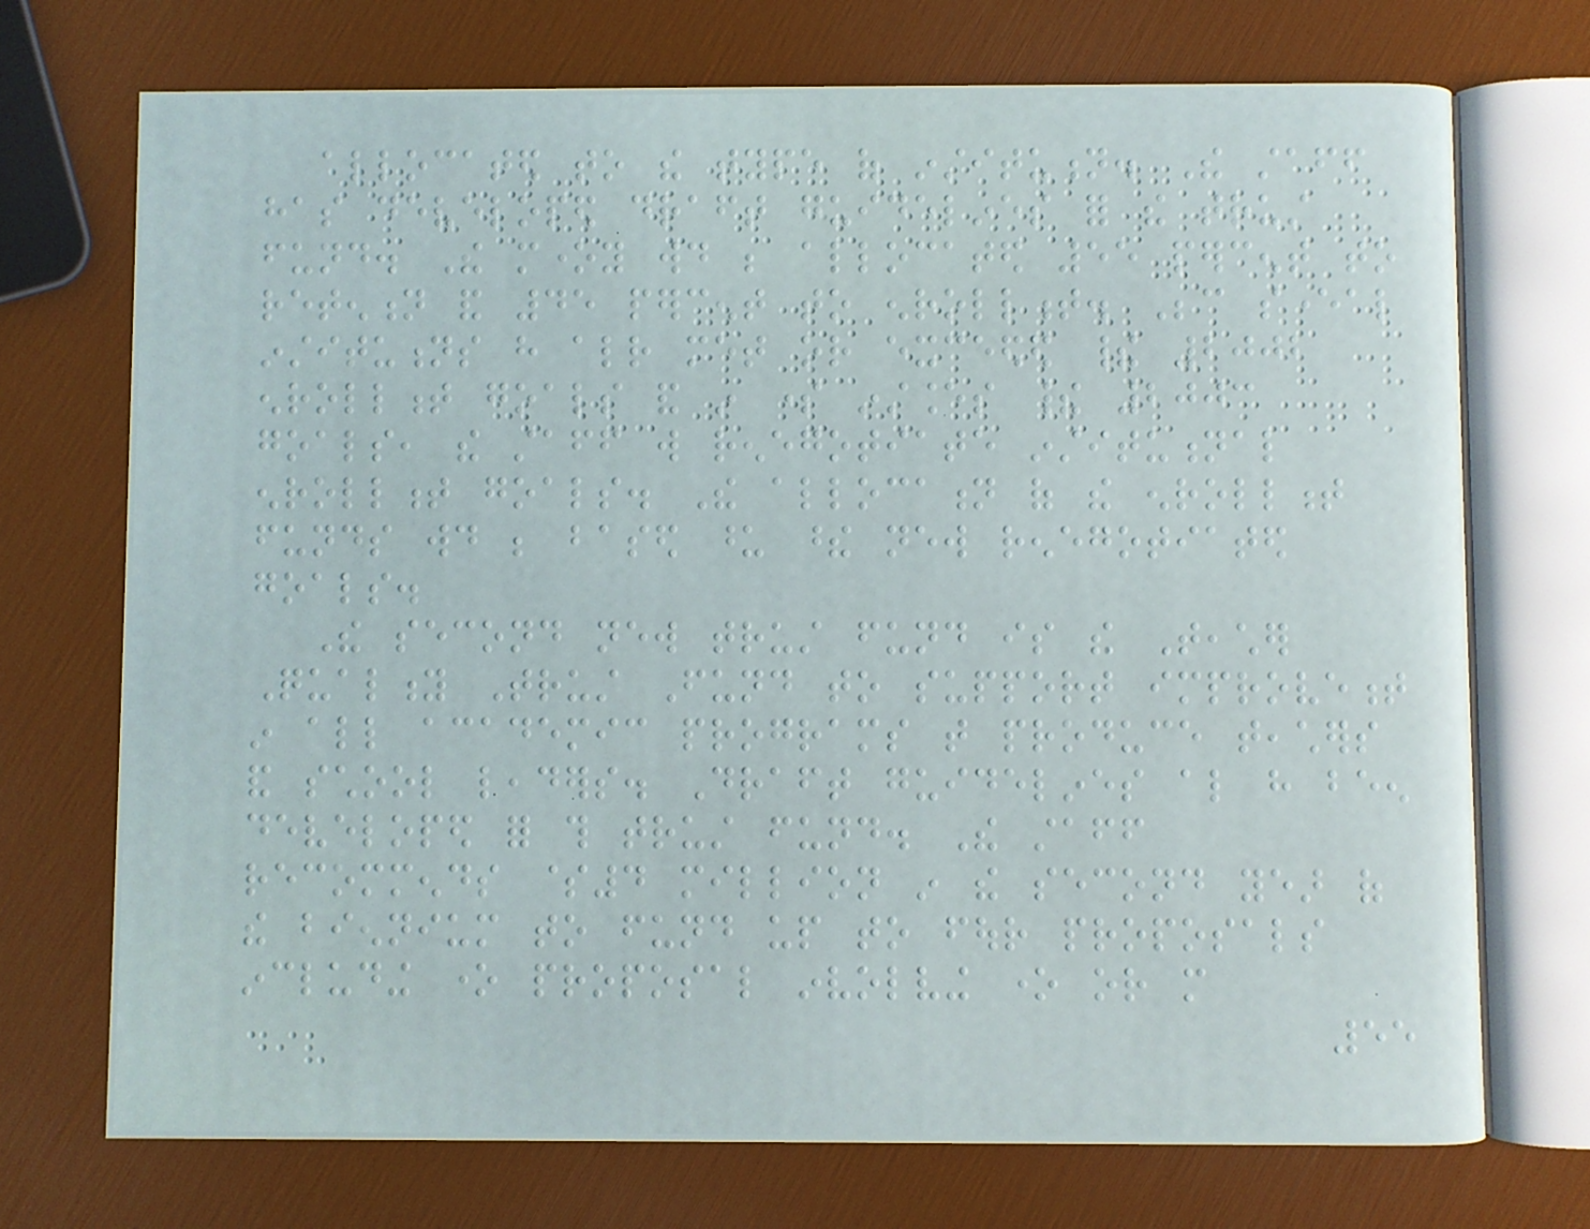allocated to the type of institution. The staff
has developed draft guidelines for the trust
fund. The money would be allocated 55 percent to
retention and 45 percent to enrollment. Because several
institutions have already met or exceeded their 2002
enrollment goals and in some instances their 2003
goals, the staff will renegotiate institutional
enrollment goals. The allocation of the enrollment
funds would be based upon these new renegotiated
goals.
The second new trust fund is the Teacher
Quality Trust Fund to support improvement
in all academic programs that produce teachers
and school leaders. Draft guidelines also have been
developed for this trust fund. The staff
recommends $4 million in the second year of
the biennium to fund up to four proposals
including one proposal involving one or more
55
